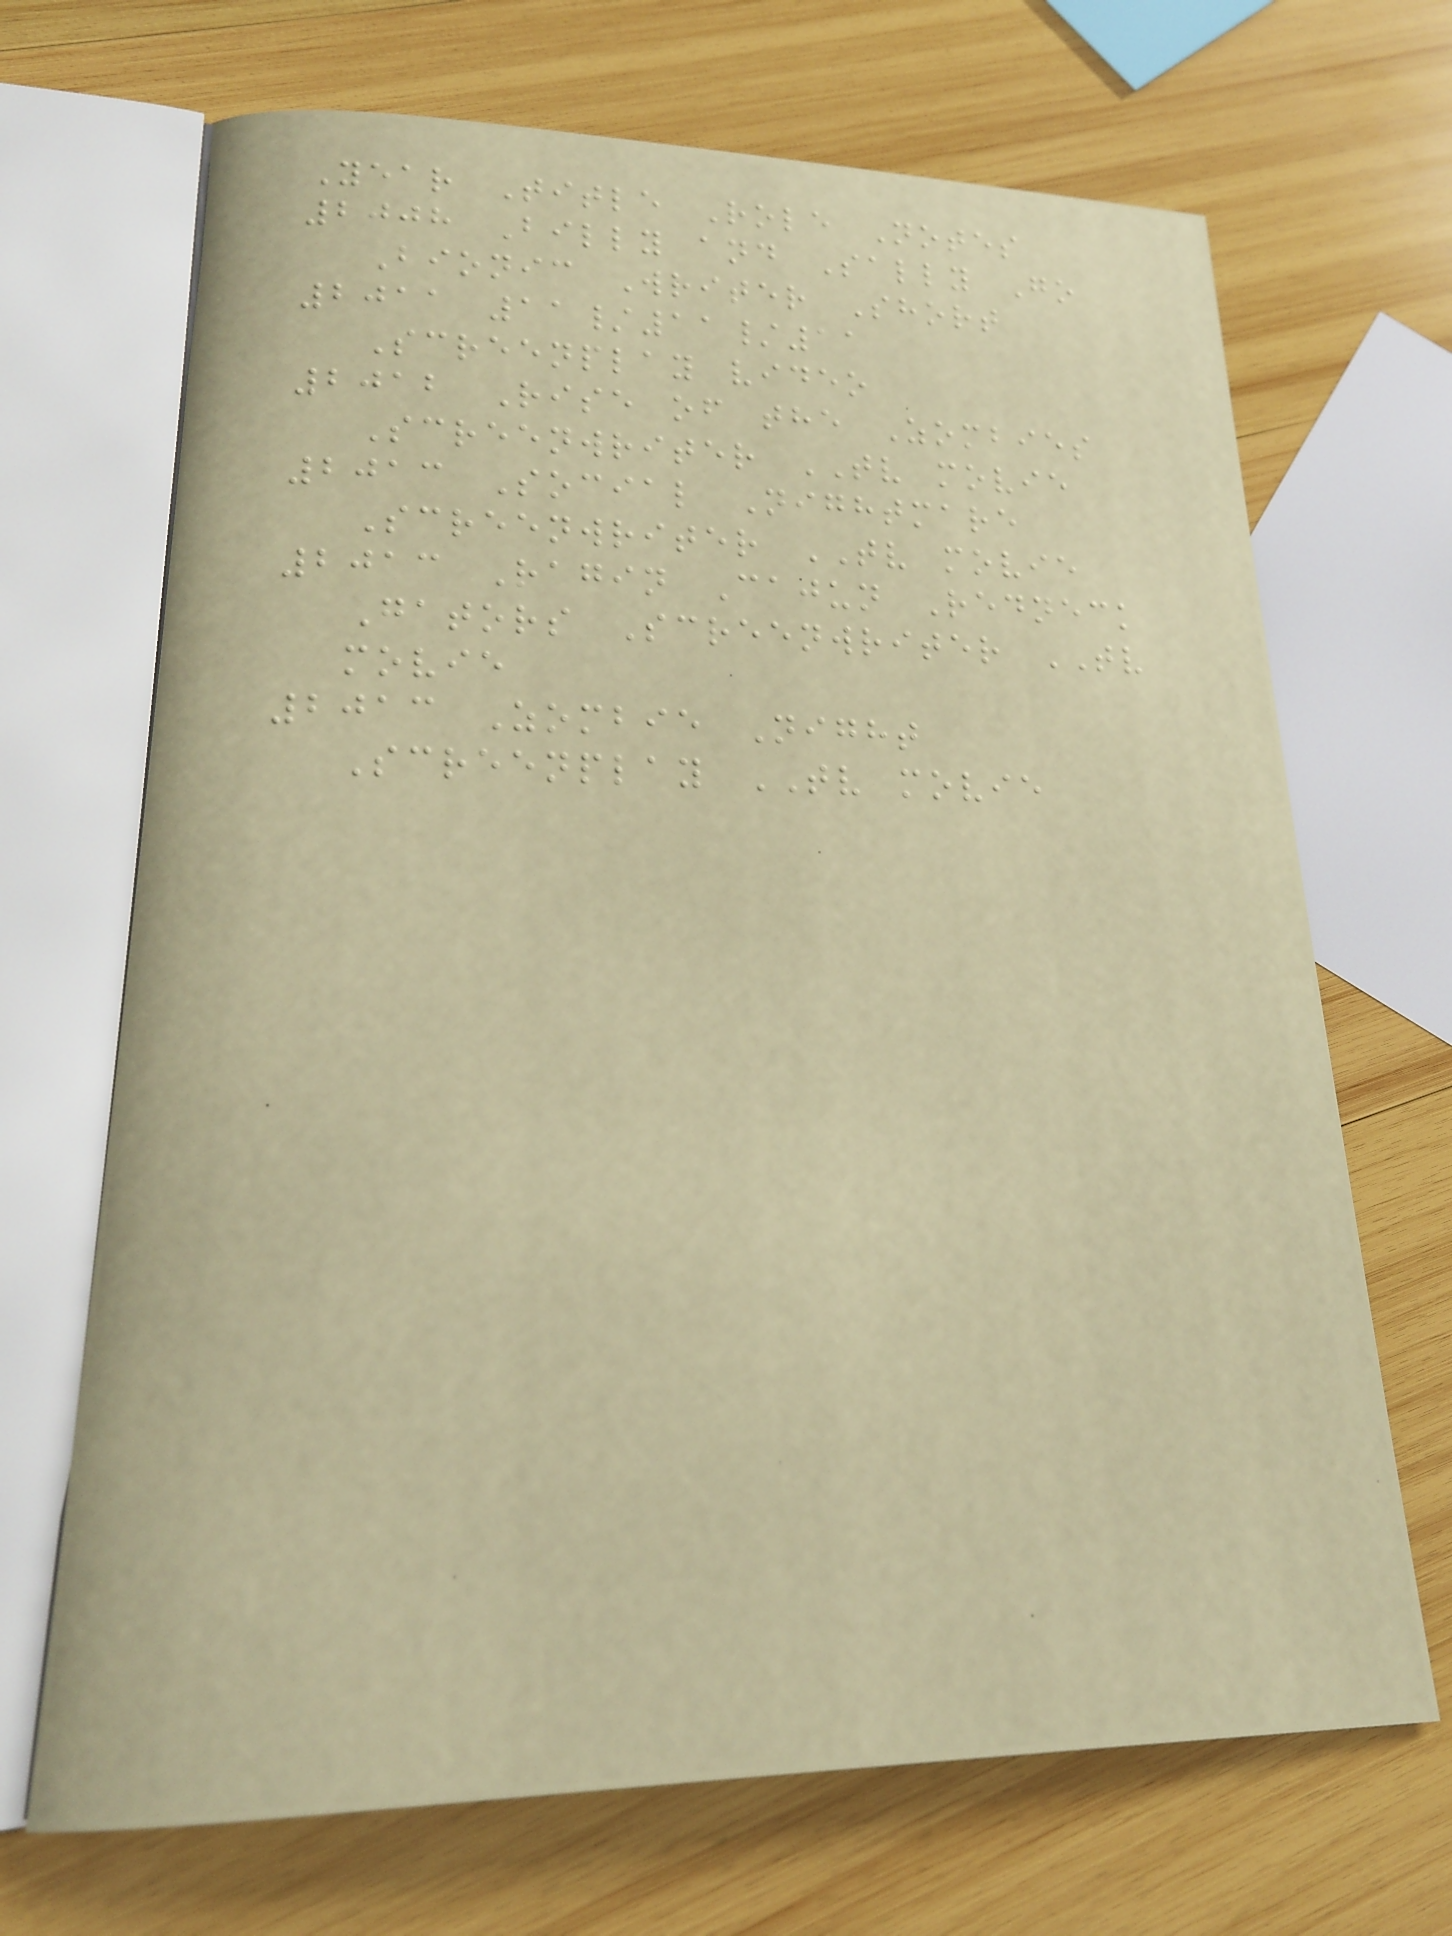Year Title Role Notes
2008 Billy and Sally Go
Bionic Writer Short
2011 11/11/11
Screenplay video
2012 Rise of the Zombies
Screenwriter TV movie
2013 Social Nightmare
Screenwriter TV movie
2013 Ragin Cajun Redneck
Gators Screenwriter TV
movie
2013 Zombie Night
Screenplay TV movie
